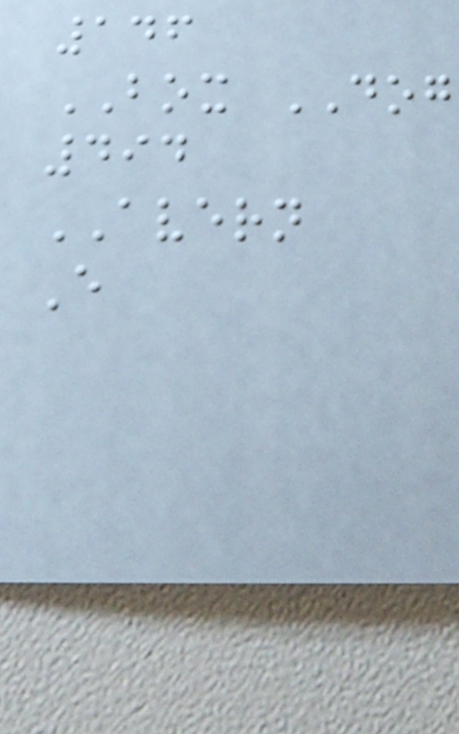146
BOX DOG
494
AVERN
E
